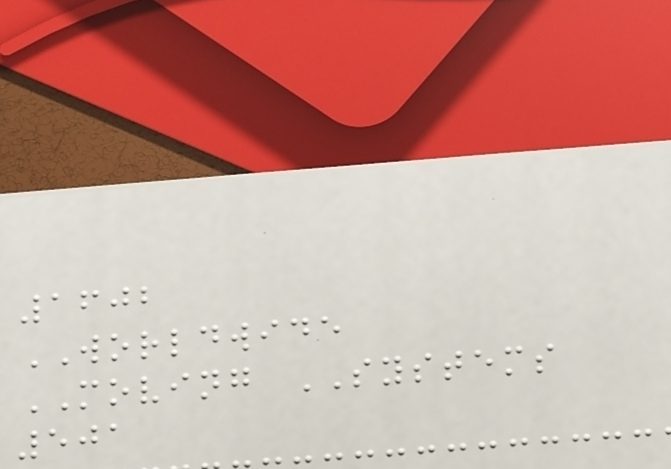1602
WORLDWIDE
MOVING SYSTEMS
501
